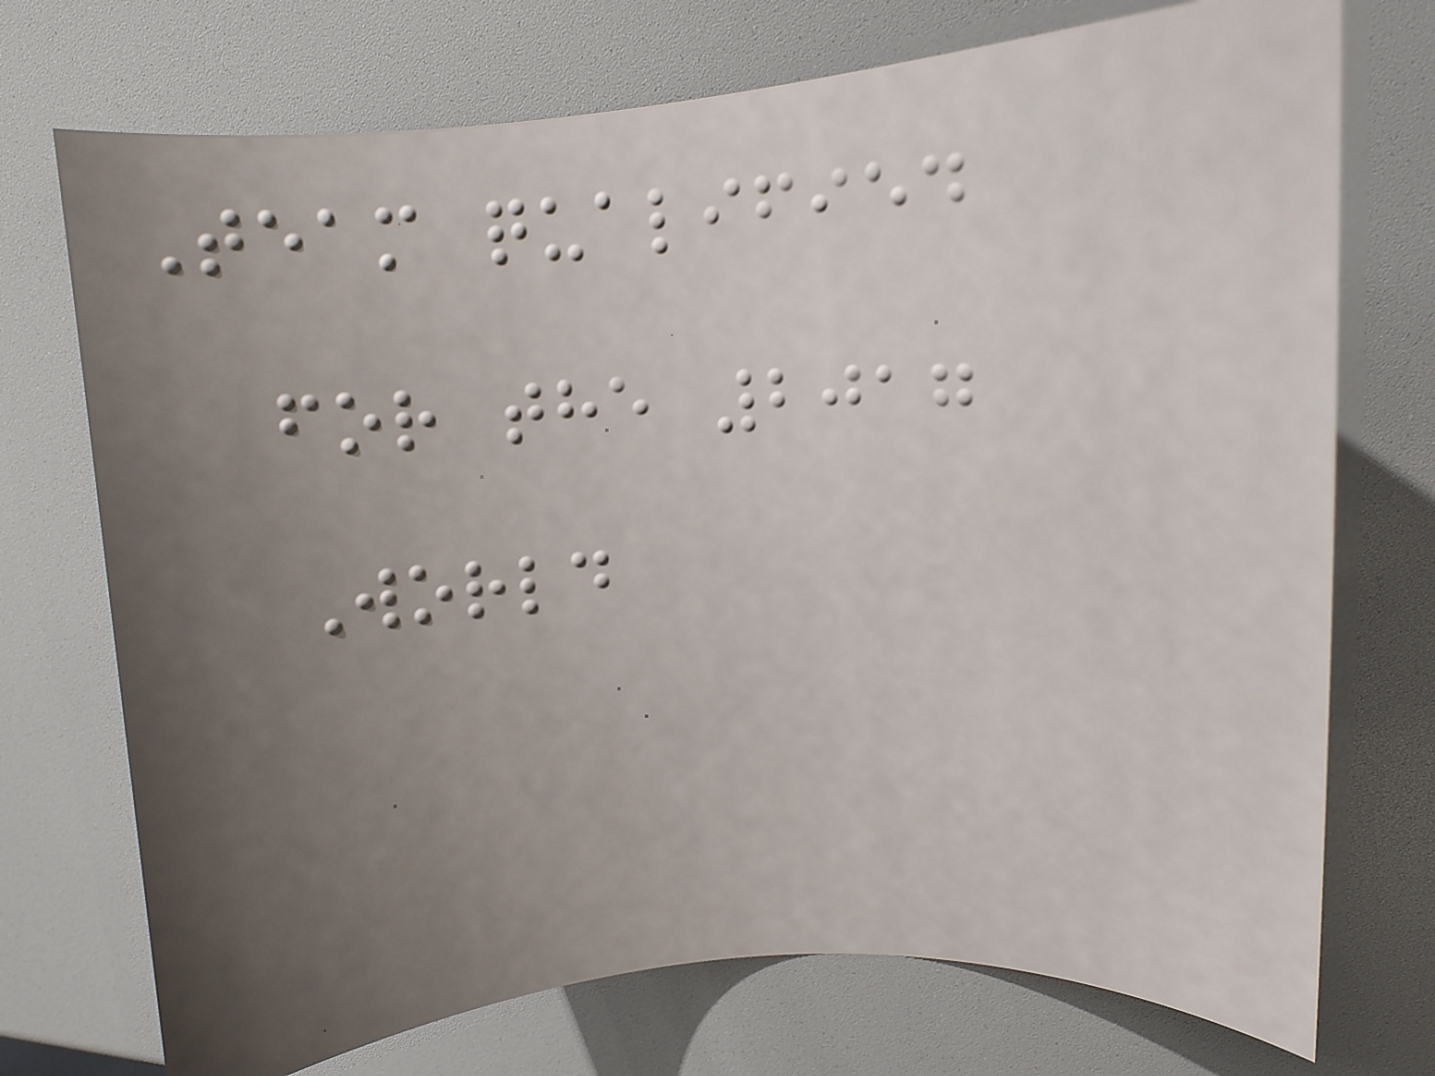Team qualified
for the 2017
World
